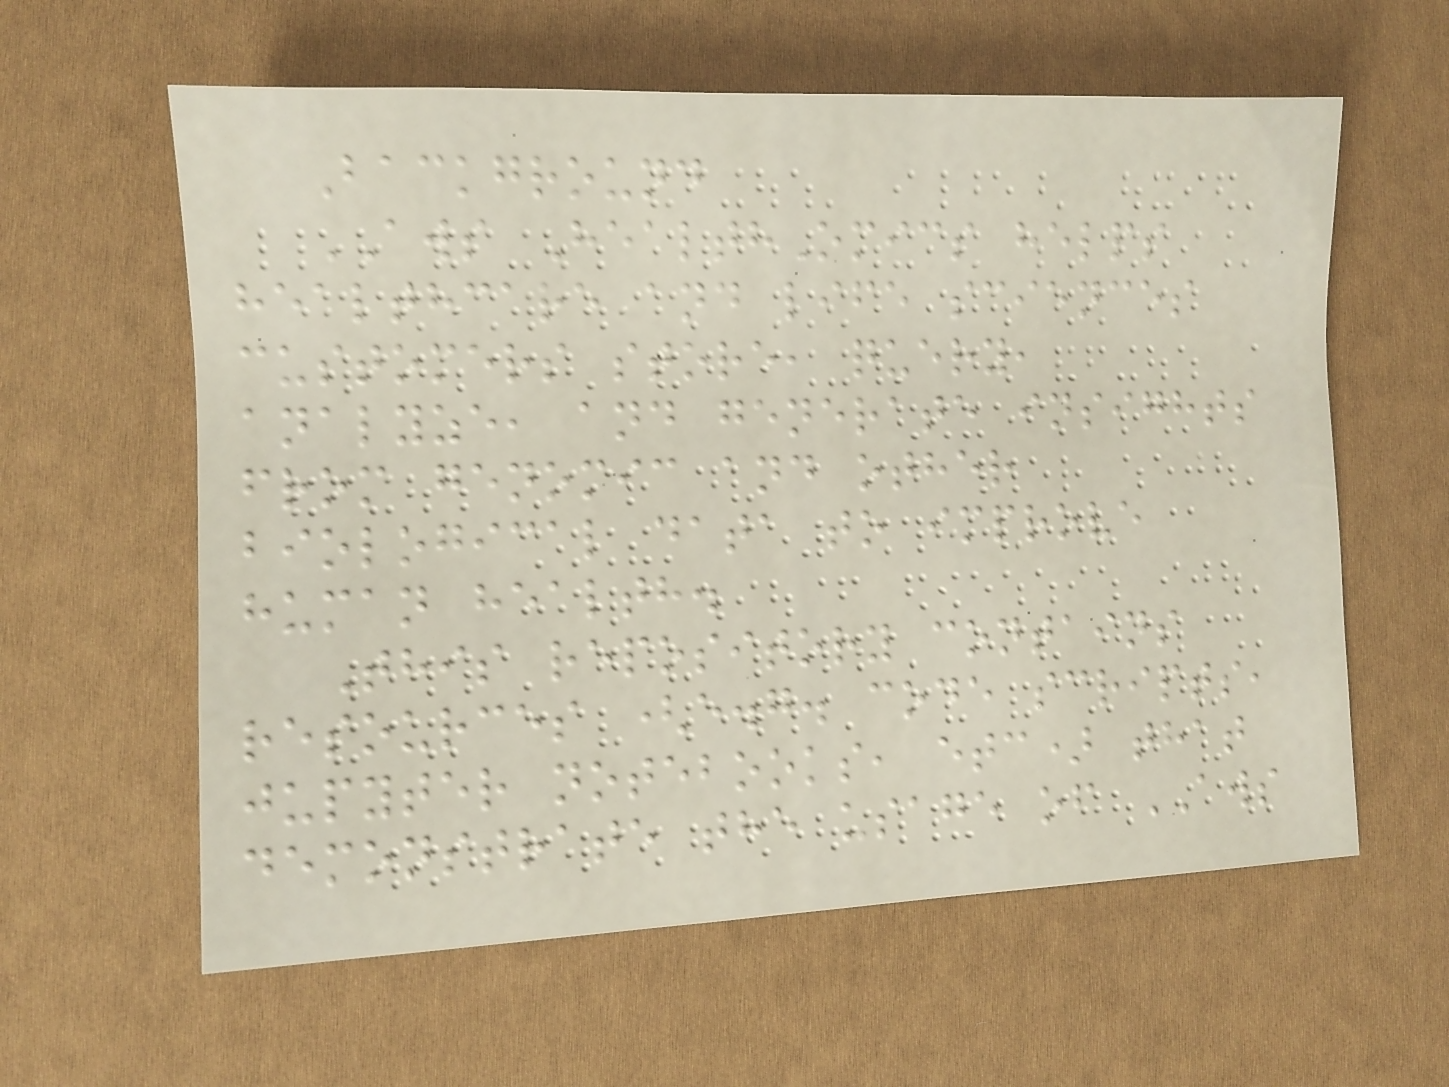Background
AWS HealthOmics helps
healthcare and life sciences
customers store, query,
analyze, and generate insights
from genomic and other
biological data to improve
human health.
This repository contains
resources (e.g. code scripts,
jupyter notebooks, etc) that
demonstrate the usage of AWS
